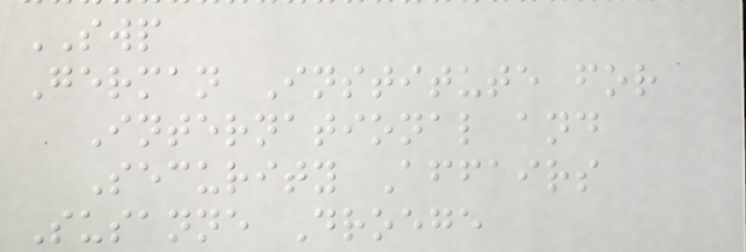SWP
German Institute for
International and
Security Affairs
Susanne Droege
